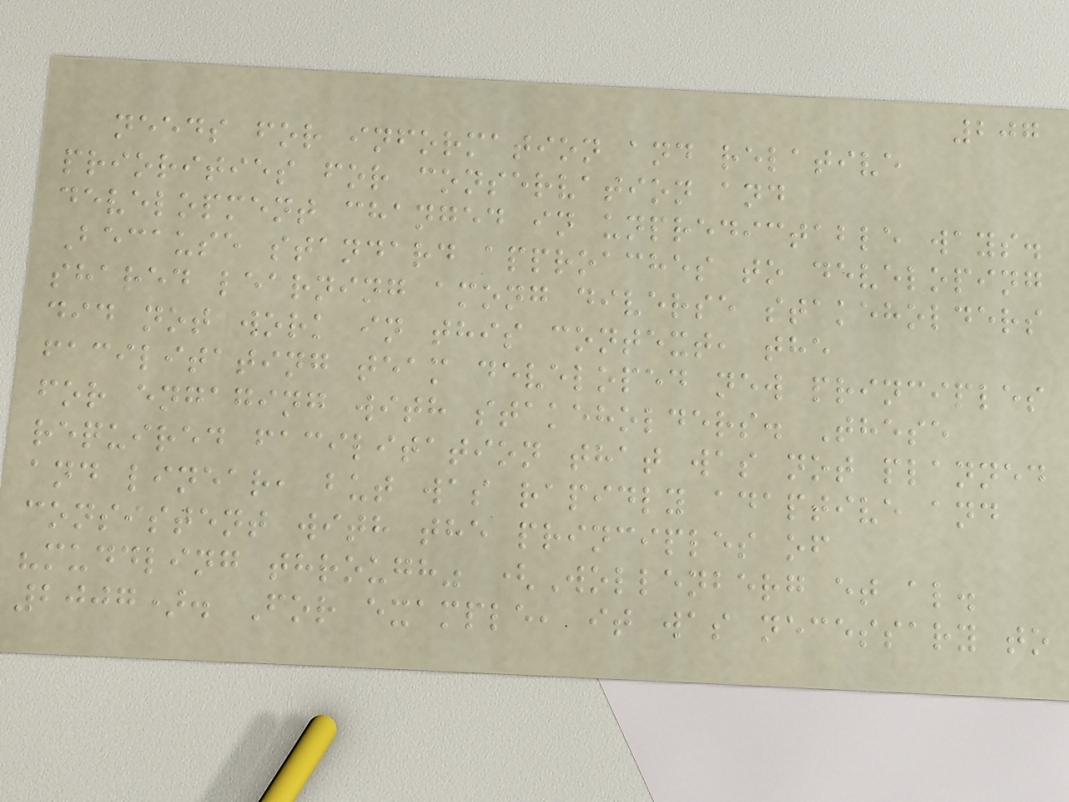207
needs for information and relative
priorities for conservation and
development changed in unpredictable ways.
Because standard approaches to developing
shared learning among diverse stakeholders
did not work in this context, the
facilitating team developed new principles
for engaging with stakeholders. These
required facilitation that was not planned
and linear, but was rapidly adaptive and
consistent with the principles of
"muddling through" (Wollenberg et al.
2007). For example, it was necessary to
